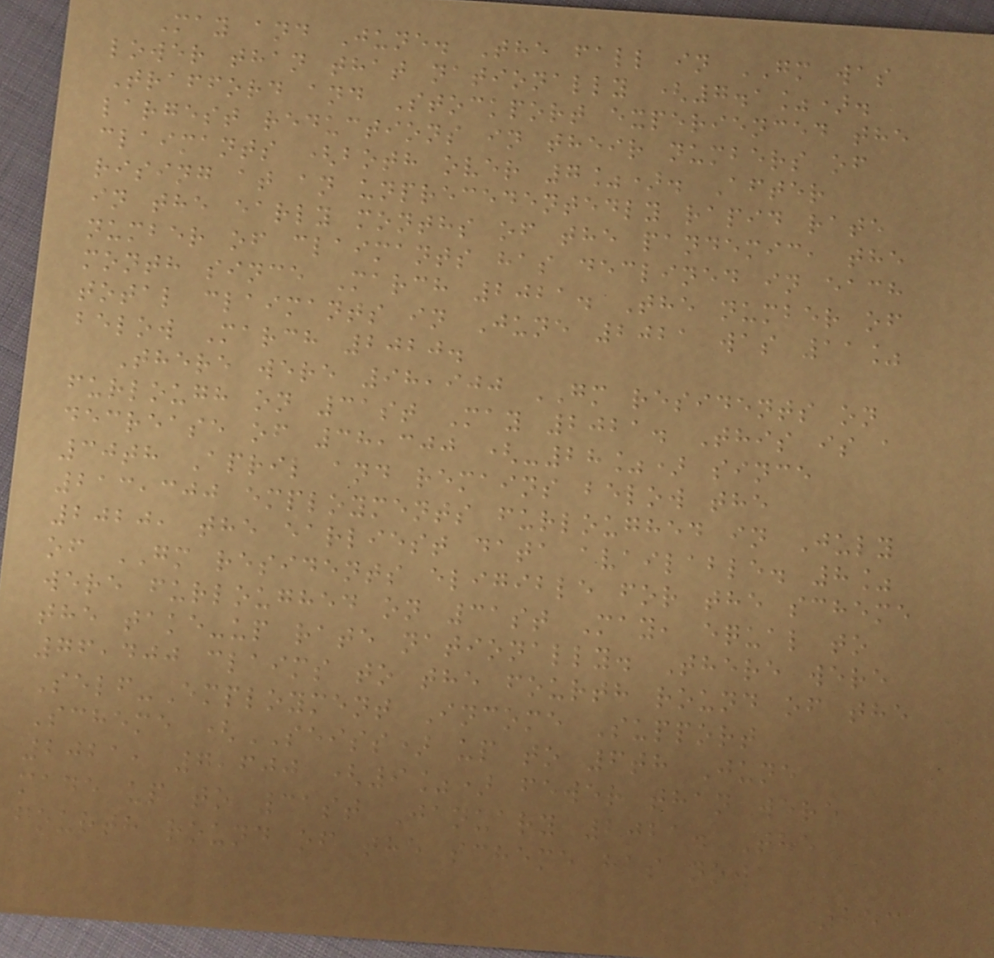May and June. The fall in GM was
lower than that nationally (7.1%).
Trafford and Stockport experienced the
largest reductions in their numbers of
claimants (both over 7%). After
rising at an unprecedentedly rapid rate
in the early months of the pandemic, the
number of claimants has declined in each
month since March 2021. The number of
total claimants in June 2021 was 11%
below March 2020.
There were 98,900 GM residents on
furlough on 31st May 2021. This is a
decrease of 38,300 (-28%) since
30th April and remains below the
213,300 employments furloughed in July
2020, the earliest data available. 8%
of GM residents eligible for the scheme
were furloughed on 31st May, equal to
the take-up rate nationally. There were
76,400 claims to the fourth round of the
Self-Employment Income Support
Scheme (SEISS) up to 6th June
2021, 7,600 (9%) fewer than were
made up to 31st January 2021. The
fourth round of the scheme has now
253
